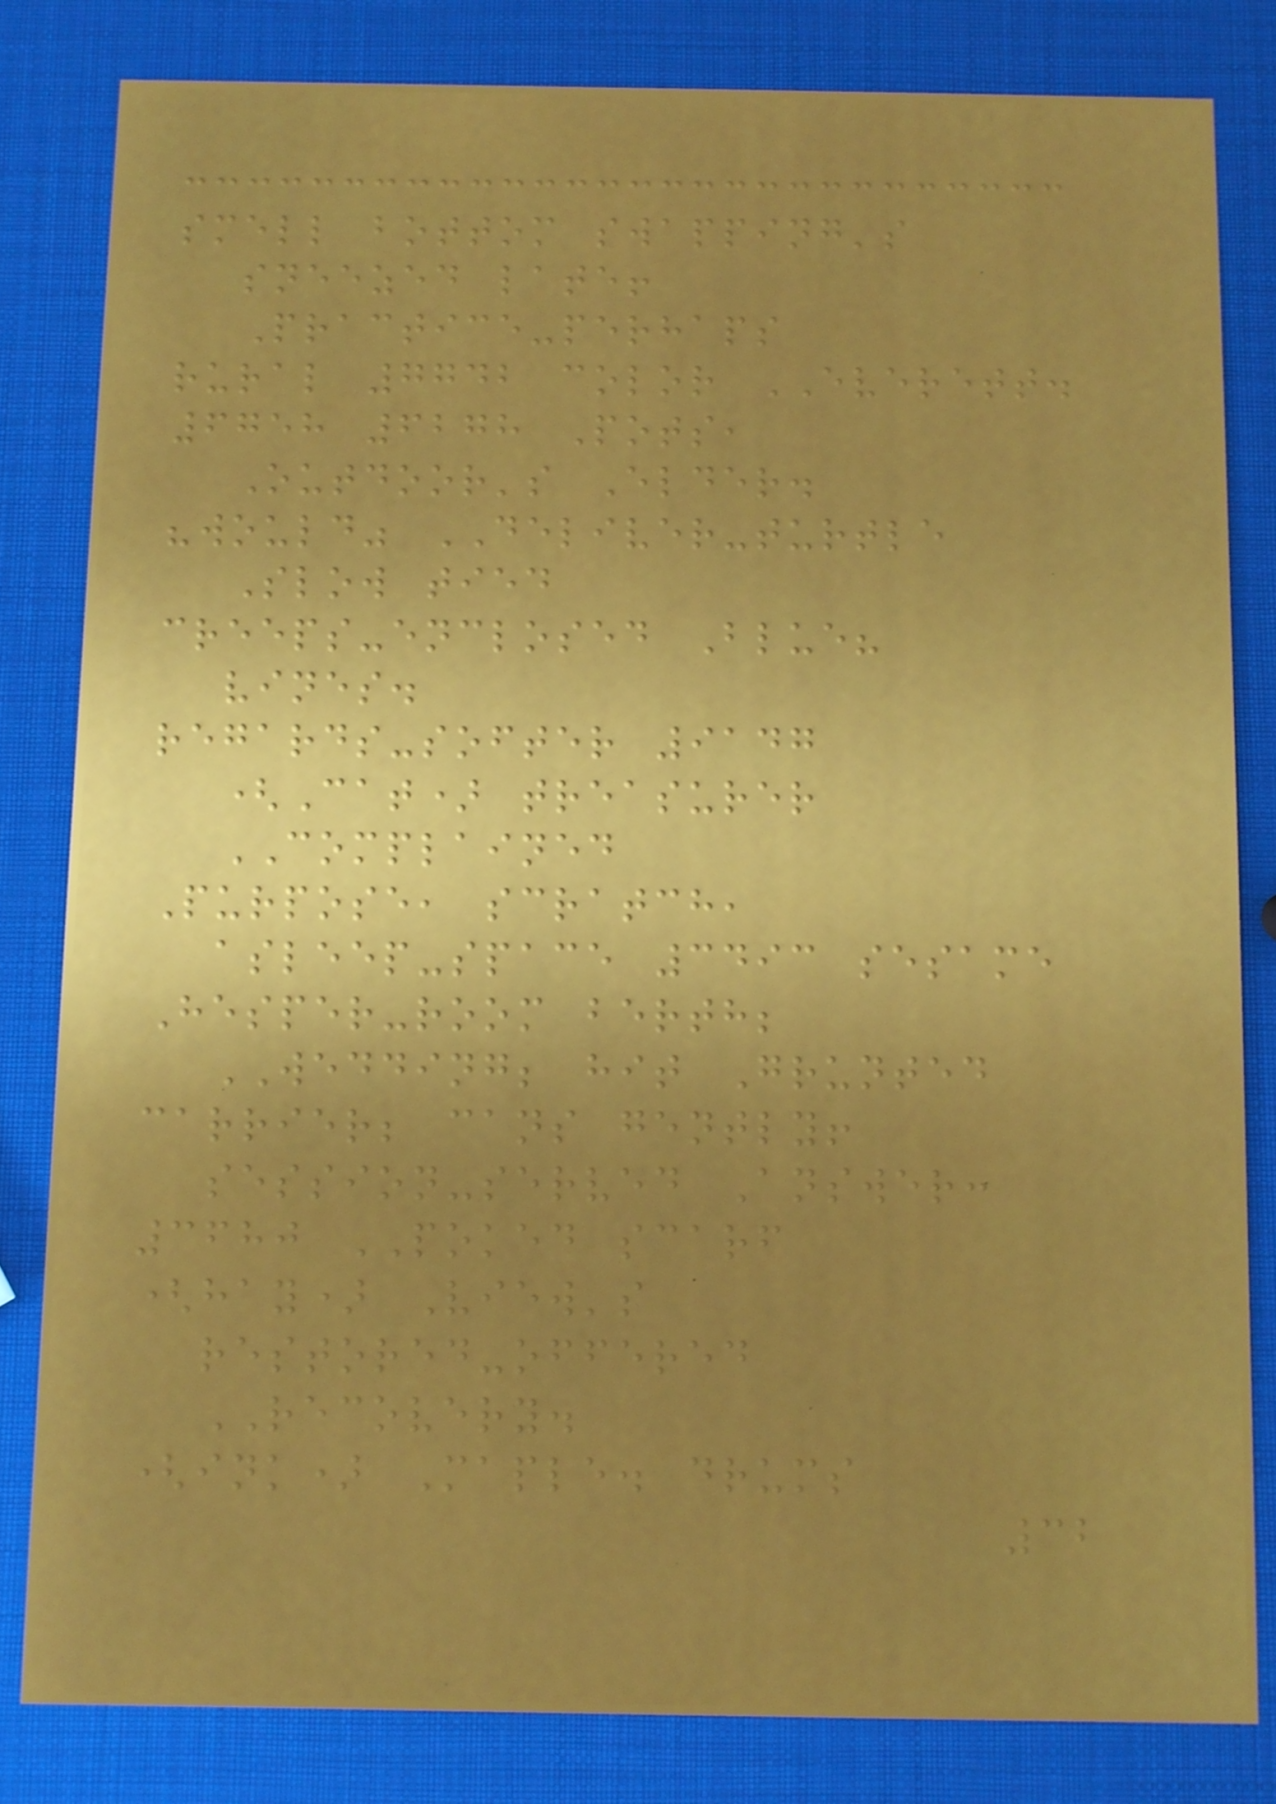smell bottom swapping's
sneezed late!
Practice-perhaps
rural 7742 color EVERETT.
6758 6278 Pots,
Outdoor's Elder.
"would" DELIVER-turtle
Slow tied
creeps-enclosed Blue?
vines.
regards-softer 9147
(Cat) treasurer
COMPLAINED
Purpose, scratch,
asleep-space 3493 sesame
Hesper-room berth;
WEDDING; hit Grunted
carrier; cans gently!
session-served Answer:
3680 POKED scarf
(hay) View's
restored-offered
RECOVERY.
(ink) Maple. drums
32
